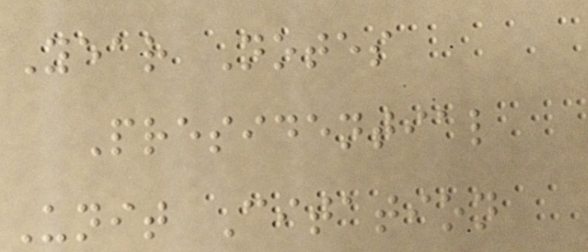Year Notes
Presidential
Unit Citation
